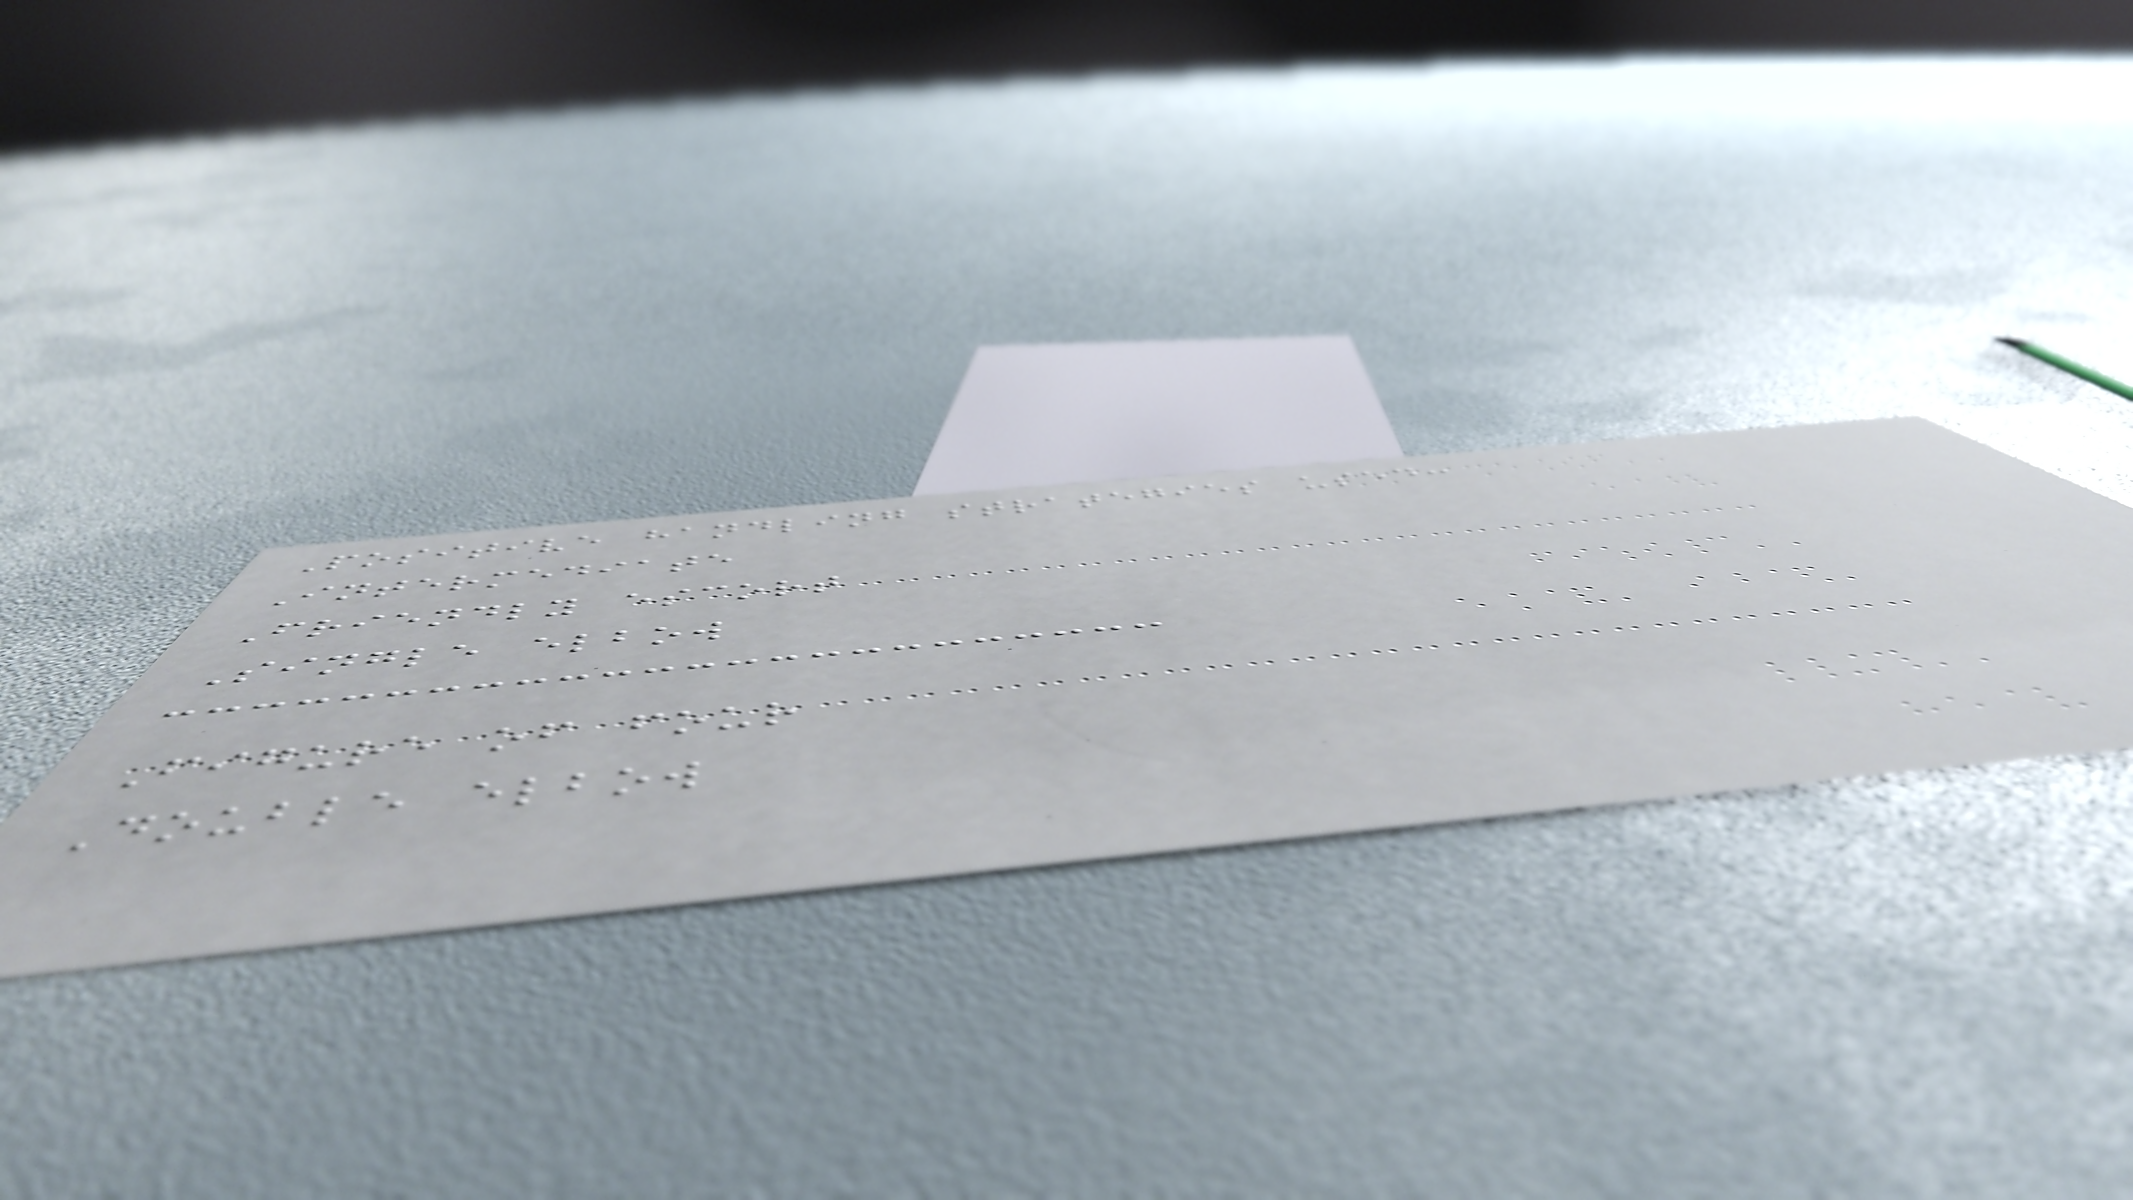Positive handling strategies used:
Intermediate
Friendly escort
Single elbow
Figure of four
Double elbow
